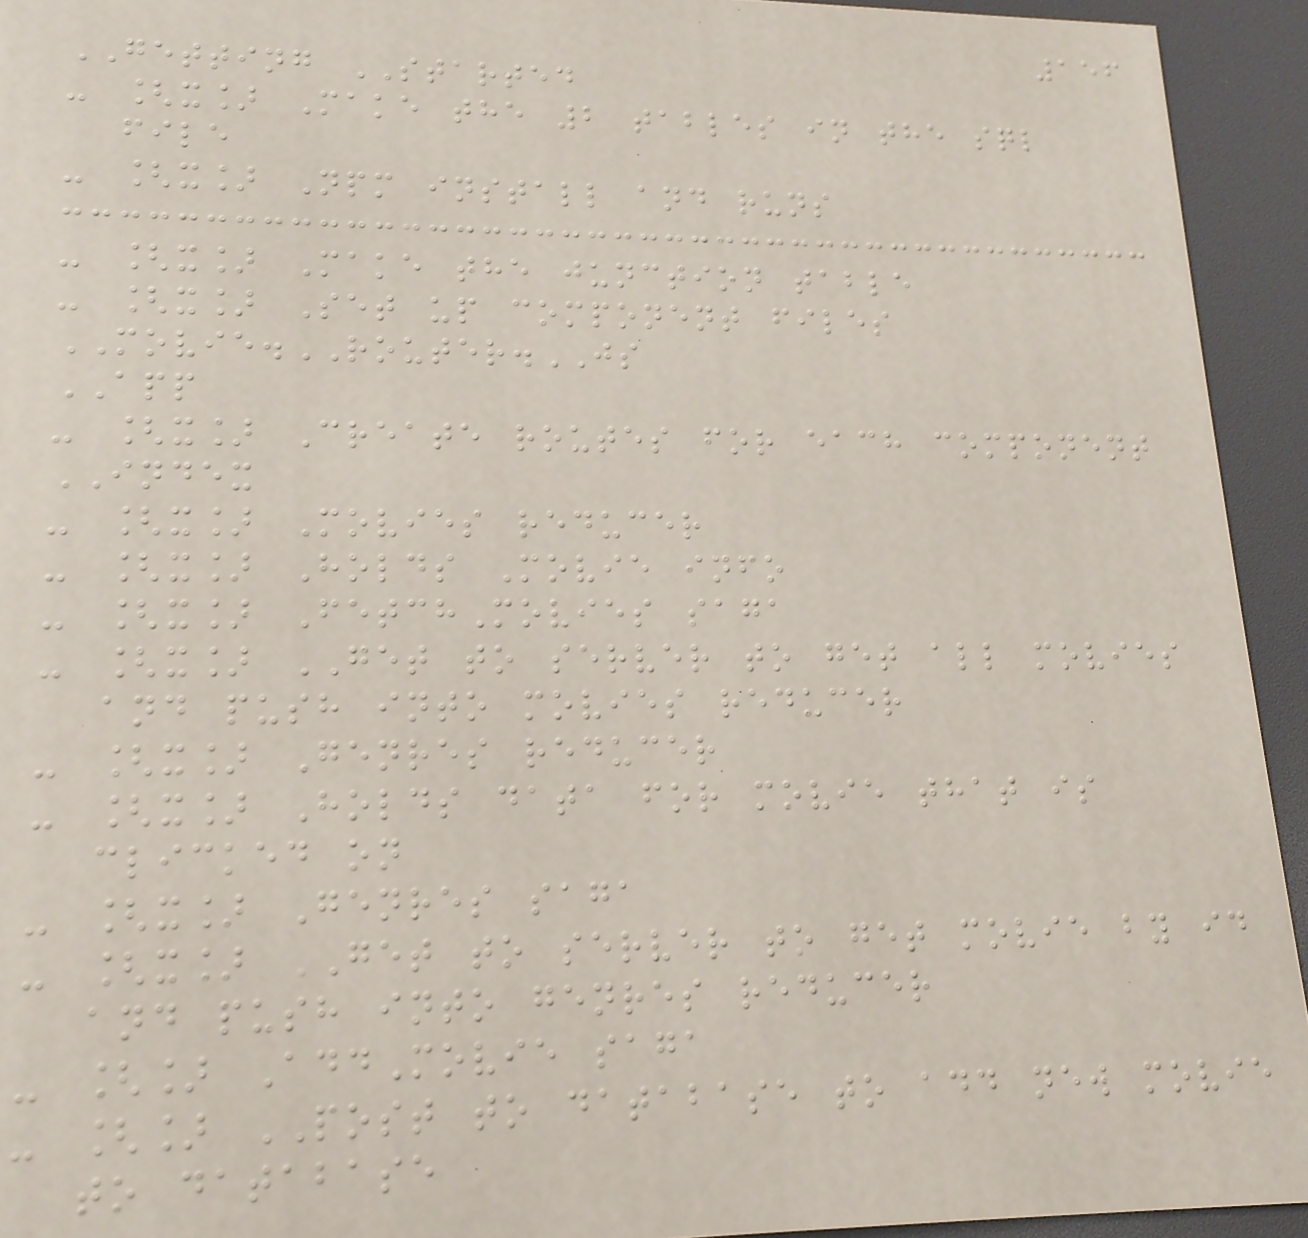156
GETTING STARTED
- [x] Make the 2 tables in the sql
file
- [x] Npm install and runs
- [x] Make the junction table
- [x] Set up component files
MOVIE.ROUTER.JS
APP
- [x] Create routes for each component
INDEX
- [x] Movies reducer
- [x] Holds Movie info
- [x] FetchMovies saga
- [x] GET to server to get all movies
and push into movies reducer
- [x] Genres reducer
- [x] Holds data for movie that is
clicked on
- [x] Genres saga
- [x] GET to server to get movie by id
and push into genres reducer
- [] AddMovie saga
- [] POST to database to add new movie
to database
